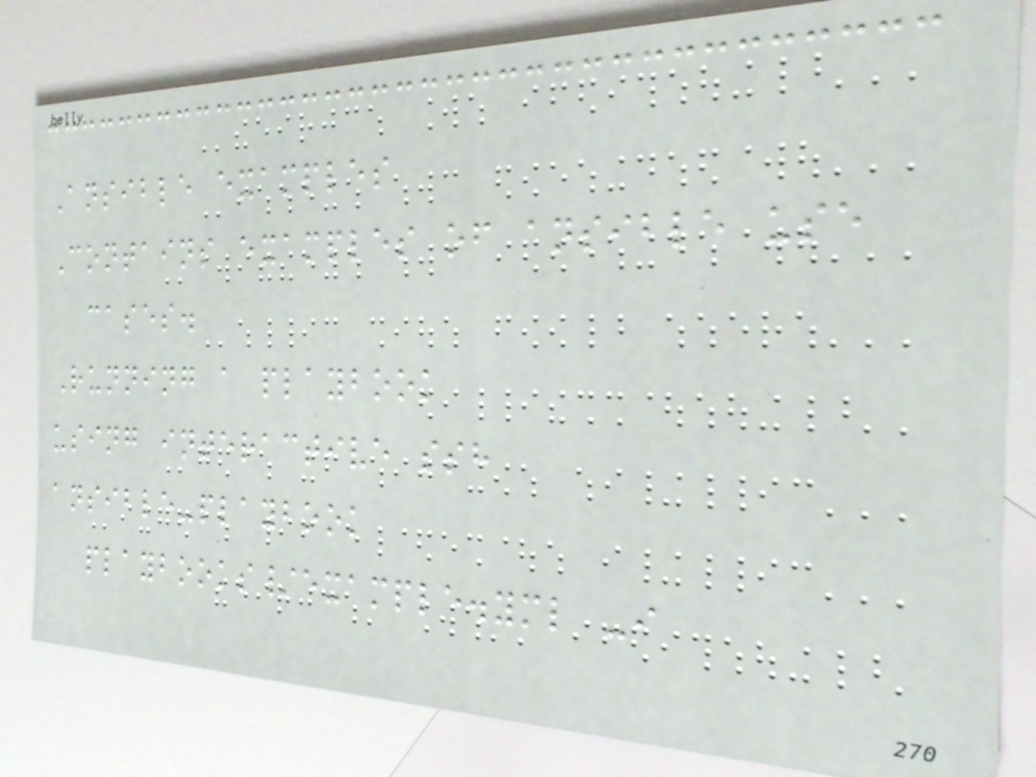Ansible examples
Contains examples of ansible use
cases.
Running a playbook
using interactive ssh
ansible-playbook
playbooks/example.yml -i
